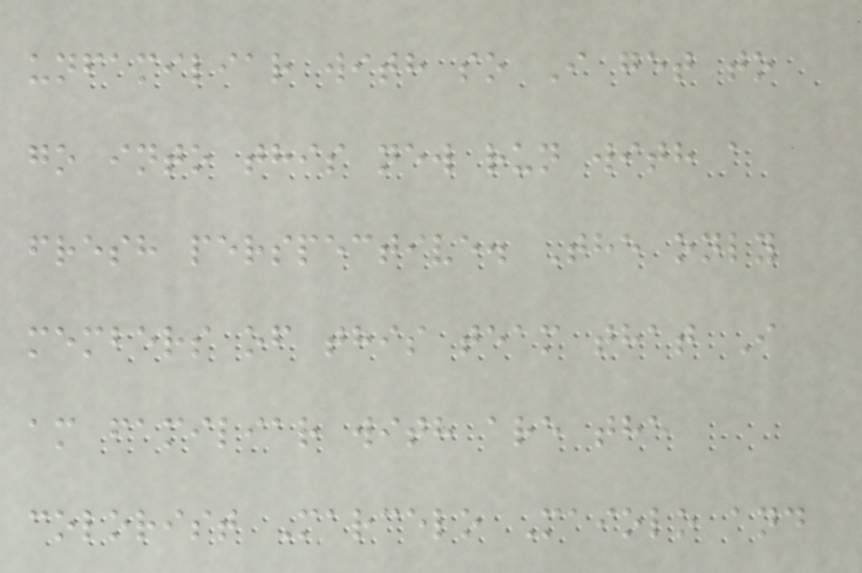unfamiliar with so I get to
go into this new run with a
fresh perspective. The only
members of this team that I
am familiar with are the
colorist Marcelo Maiolo and
